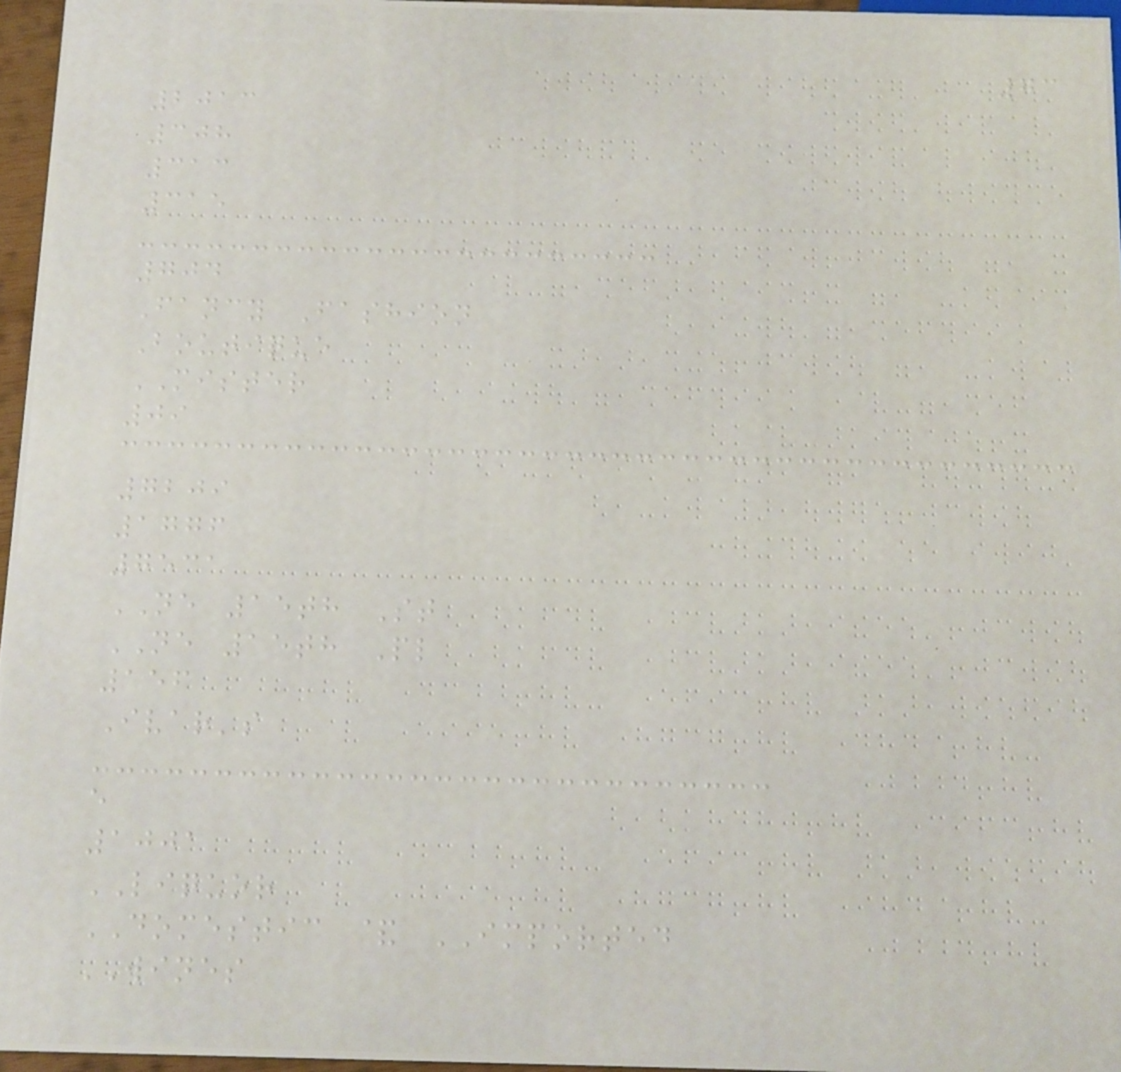73
2013
308
313
315
704
Fancy Fashion
Boutique
MISTER
09
7209
1776
7531
NE 15th St
NE 15th Pl
156
Ivar's
e
1001
LIQUOR
DOMESTIC & IMPORTED
WINES
